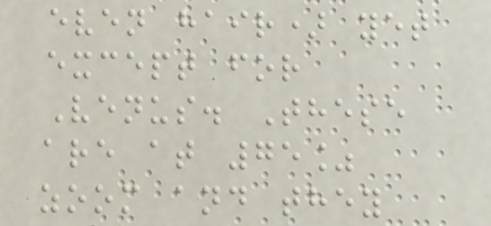even hair) yet
except for
Venus. These
are at 75%
zoom and they
